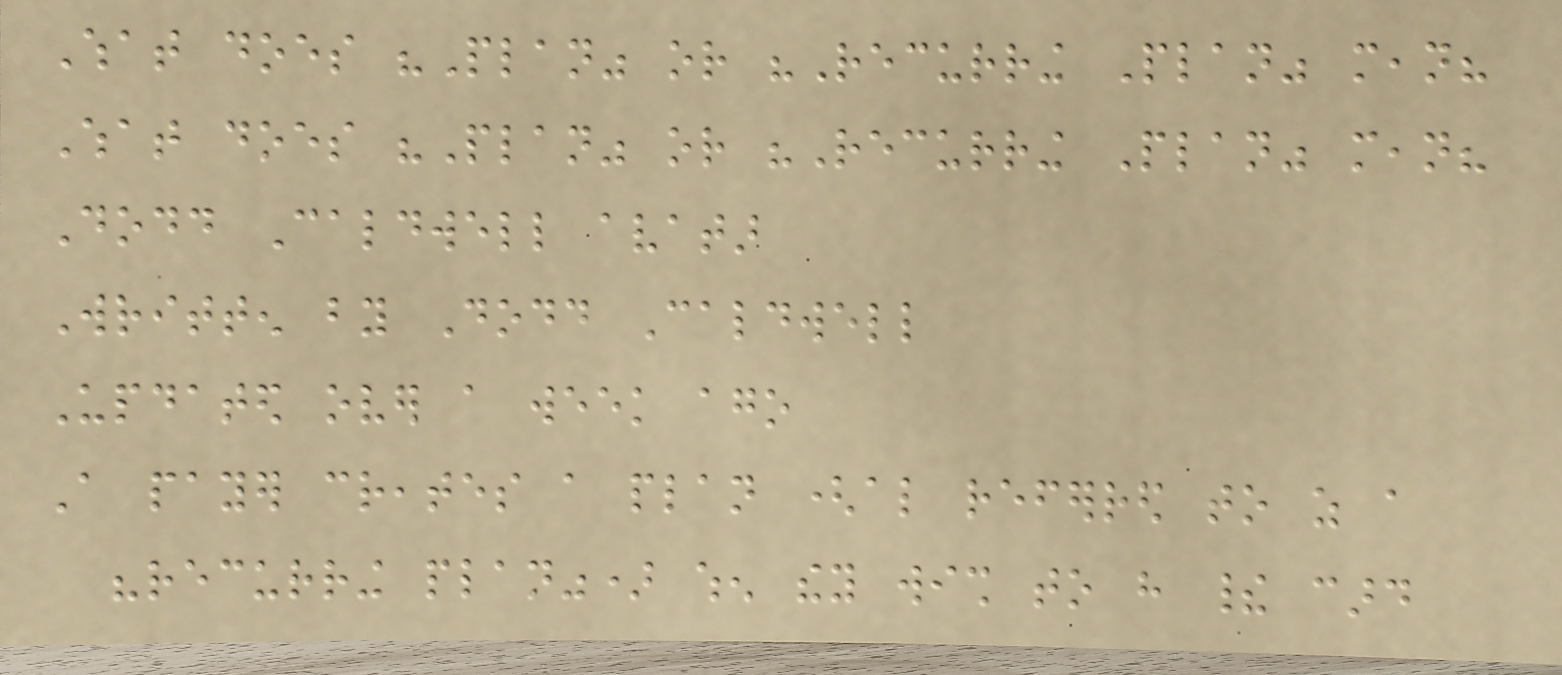What does "Plan" or "Recurring Plan" mean?
What does "Plan" or "Recurring Plan" mean?
Dodd Caldwell avatar
Written by Dodd Caldwell
Updated over a week ago
A payer creates a plan (also referred to as a
"recurring plan") when they wish to have their card
